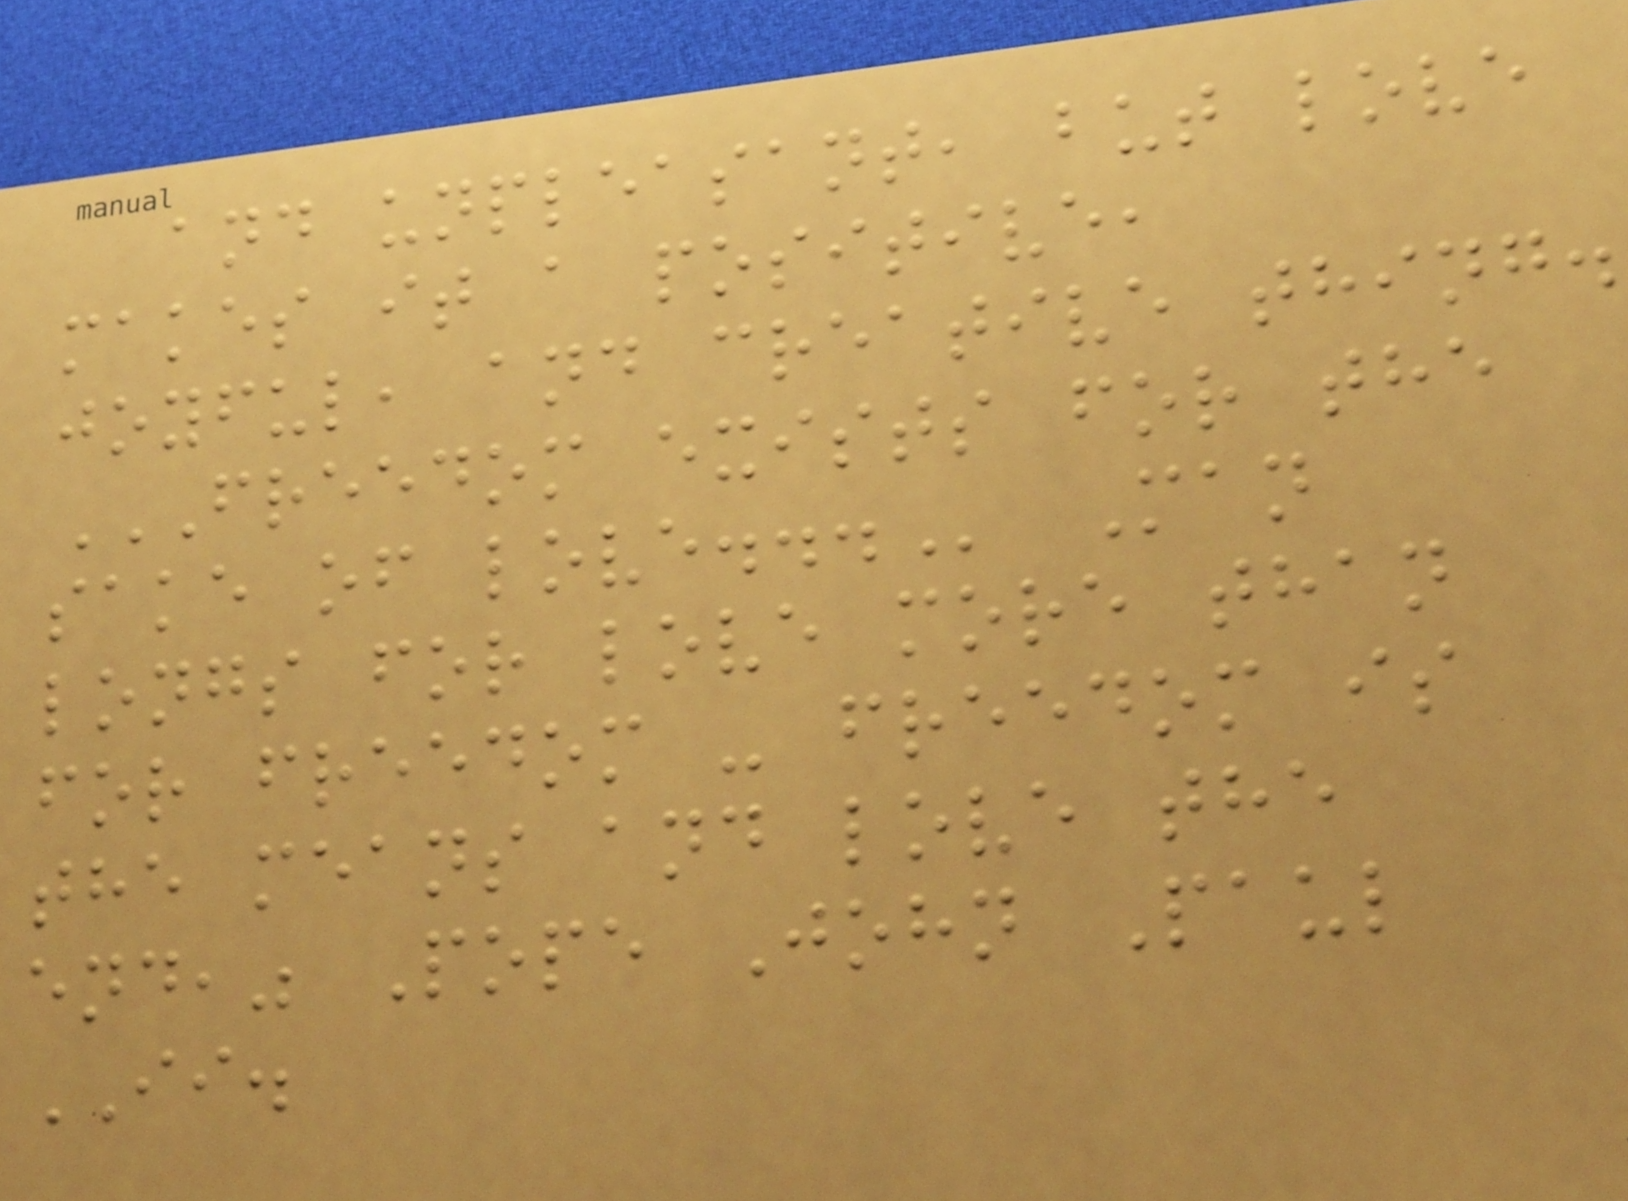and unpleasant, but love
makes it a positive,
joyful, and creative thing.
FREEDOM EXISTS FOR THE
SAKE OF LOVE... Man
longs for love more than
for freedom - freedom is
the means and love the
end," Pope John Paul
II.
